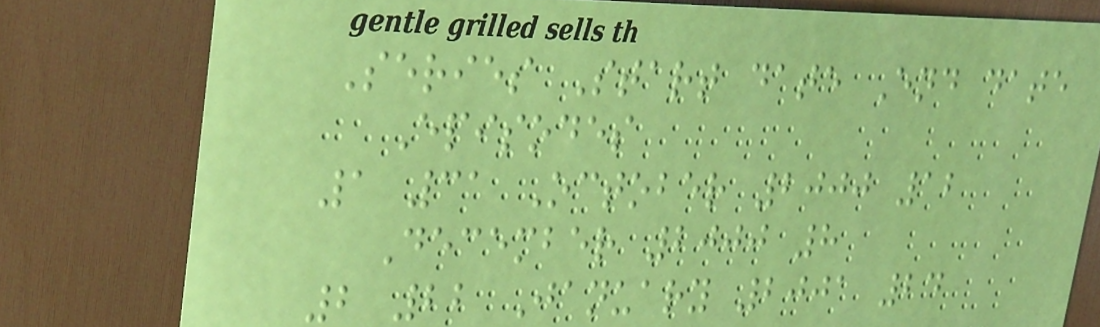Series Start date End date
Episodes
1 31 October 2000 12
December 2000 8
2 22 January 2001 24
